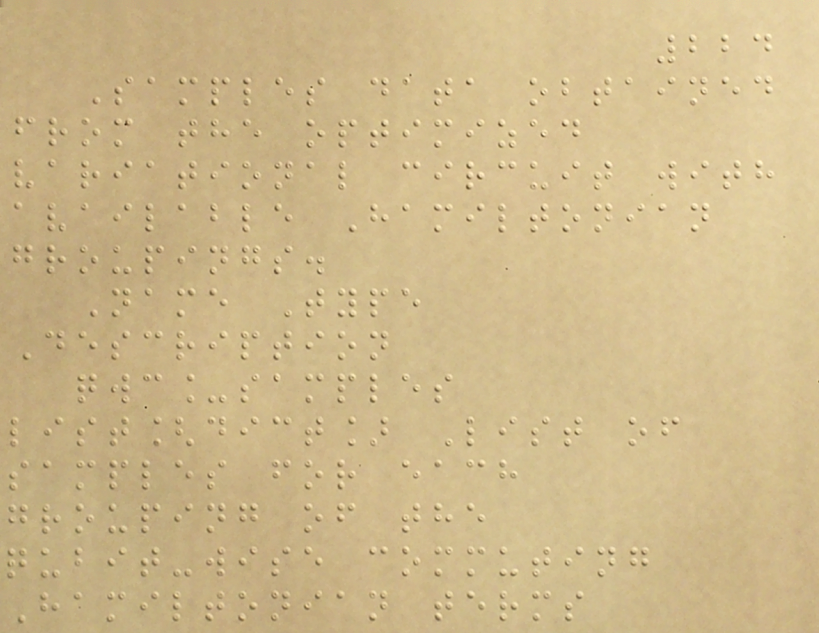224
Samples data obtained
from the optimized
variational circuit with
available Hamiltonian
groupings.
Name Type
Description
qwc_samples
list[dict] List of
samples for each
grouping of the
qubit-wise commuting
Hamiltonian terms
